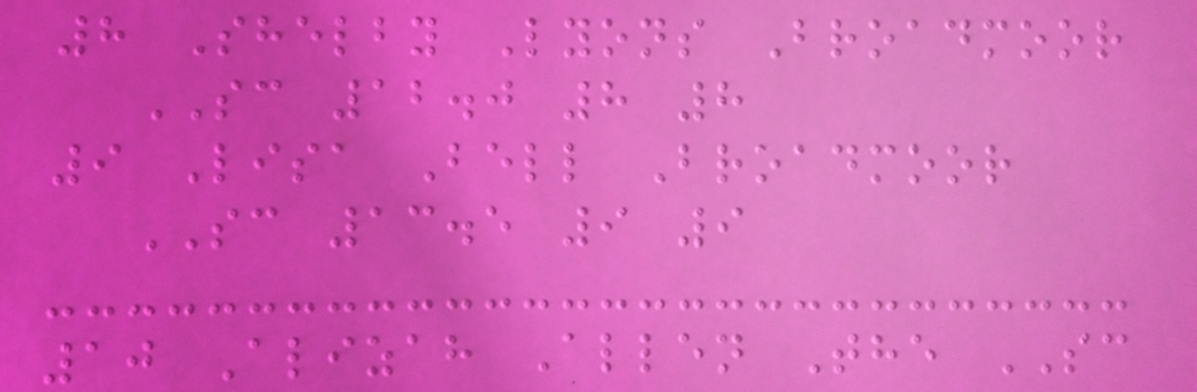8 Shelby Lyons Broadmoor
SC 12.0 8 8
9 Lisa Bell Broadmoor
SC 13.5 9 9
10 Alizah Allen The SC
